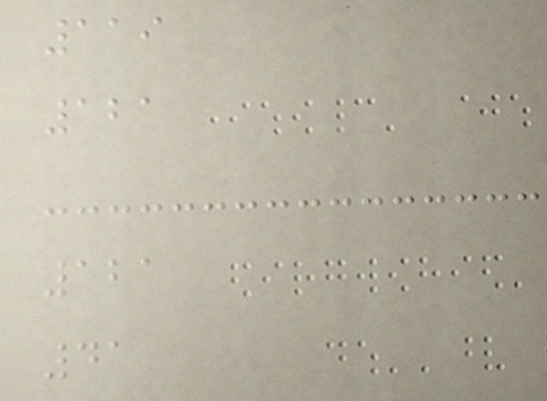119
121
121
41
